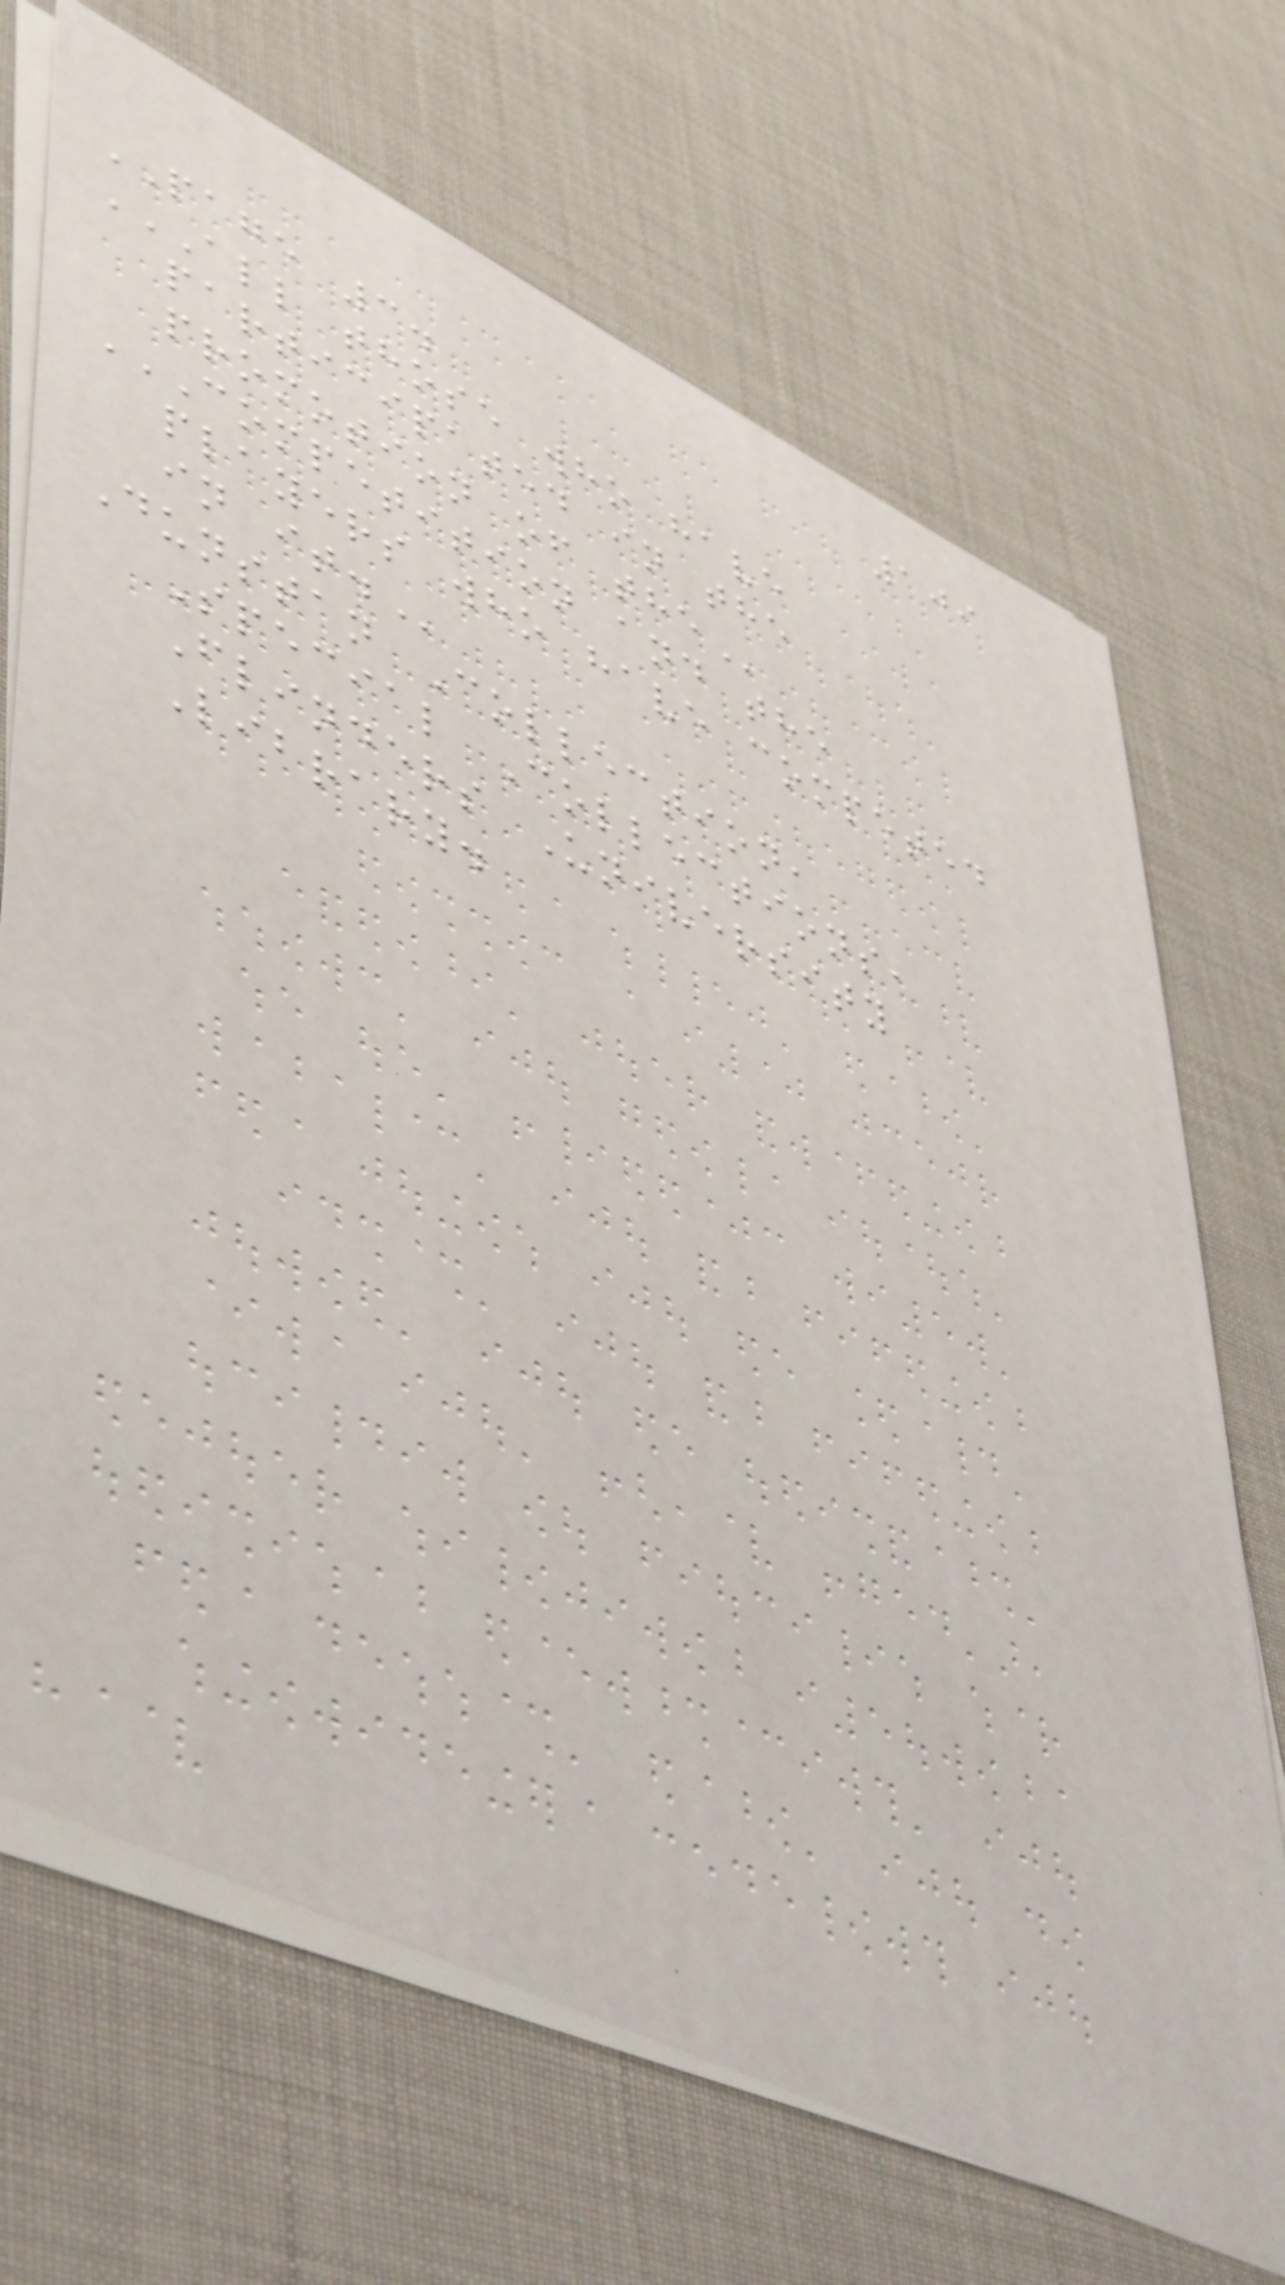109
PAGE 3.
ALL THOSE WHO HAVE
PARTICIPATED IN THE
PROMOTION OF THE
COMPETITION AND THE
PLAYERS WHO HAVE COMPETED
IN IT.
Dunstan Collection,
Special Collections,
Flinders University
Library.
